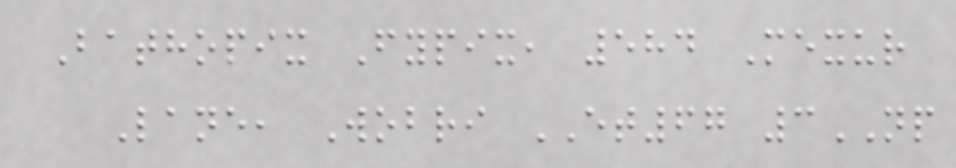Bathopix Fypix, 584 Mexur
Lane, Wobri ET67 3NP
